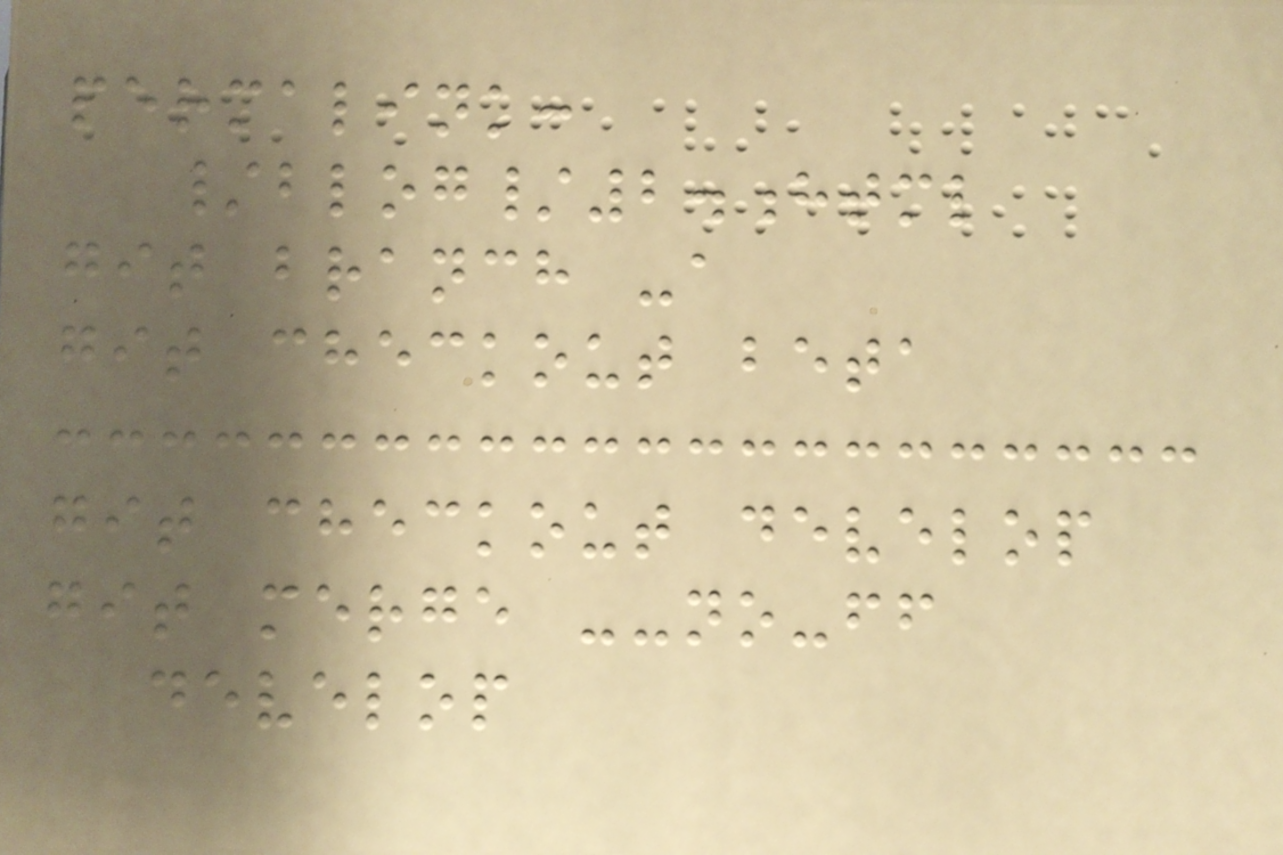permalink:
/blog/2.html
git branch -a
git checkout beta
git checkout develop
git merge --no-ff
develop
